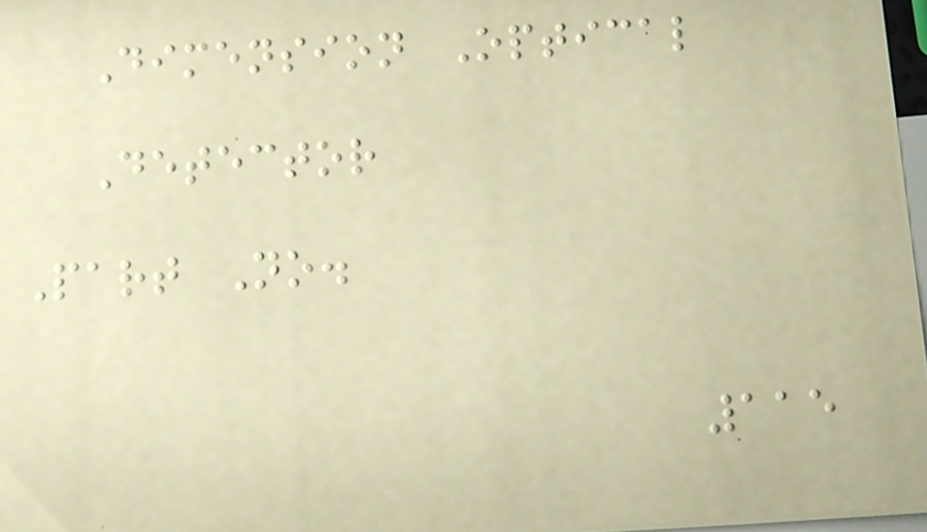Dimension Optical
Detector
Part No.
115
